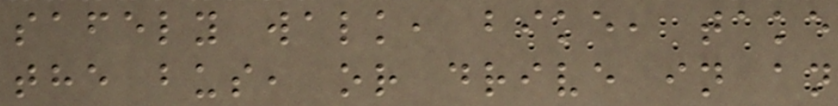safely walk, bike, take
the bus, or drive in an
